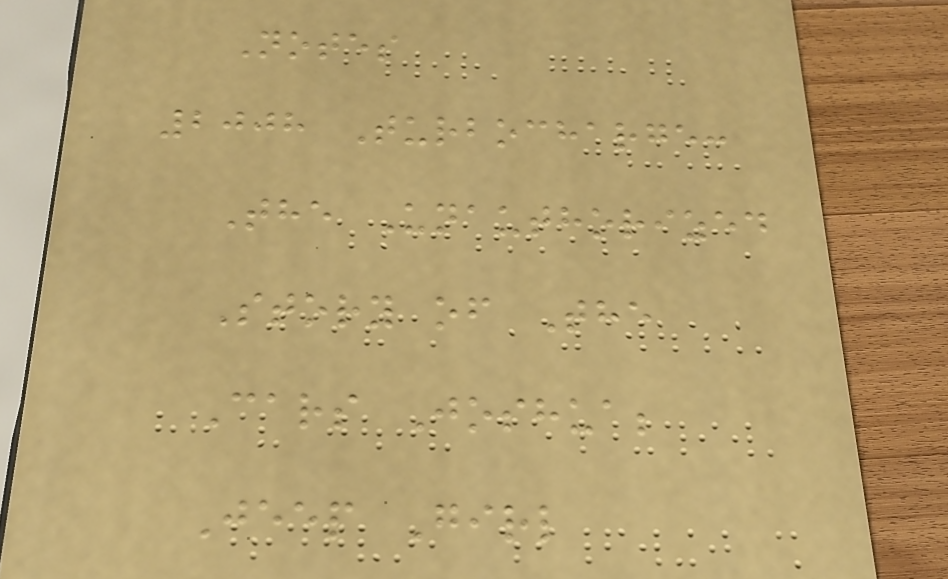Notes
2008 Turbocharge:
The Unauthorized
Story of The
Cars Joshua;
Jeep Girl
